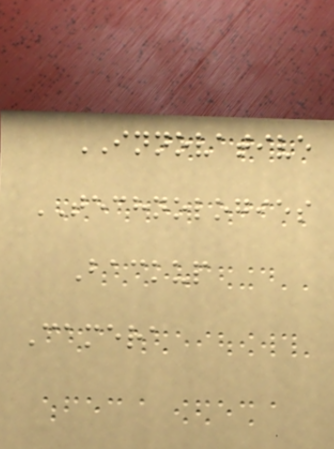INNOVATIVE
TECHNOLOGIES
Backup
Camera
